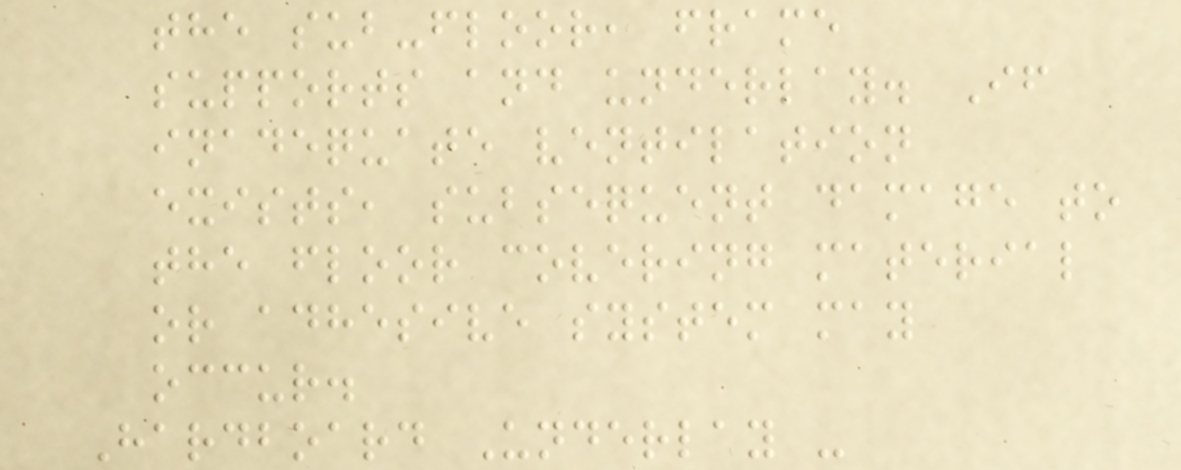the sub-floor, frame
supports and underlay. If
inadequate ventilation
exists, subsequent damage to
the floor covering material
or adhesive system may
occur.
Hardboard Underlay -
